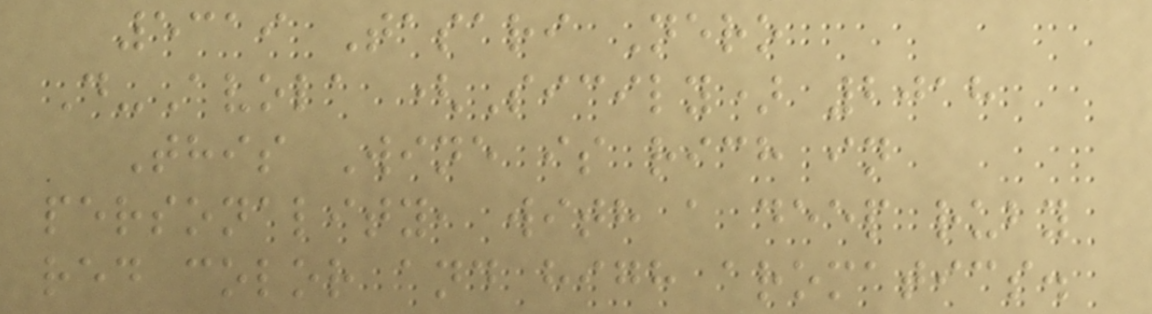5319 Tasari Nero
D-Avola (Sicily) 2018
This Wine is rich in
personality, with a deep ruby
red color and high aromatics.
